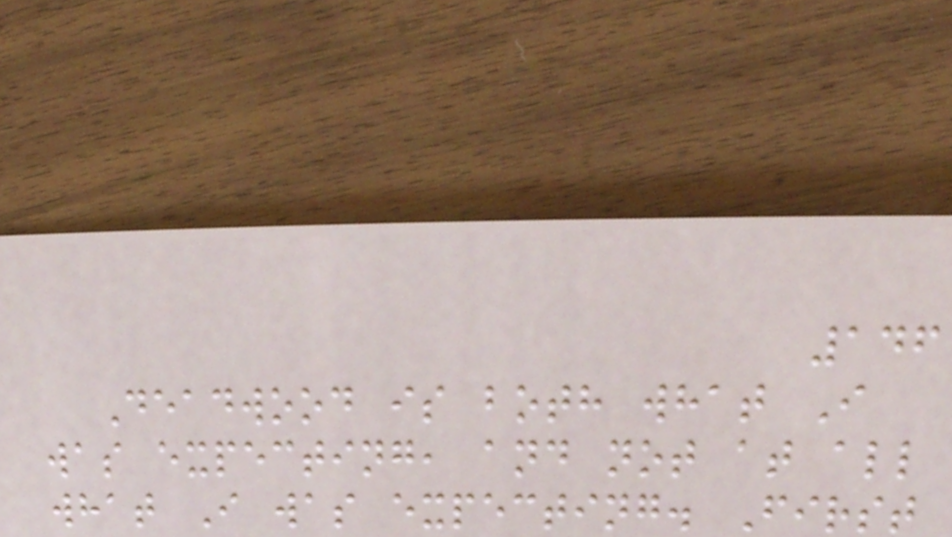146
Deadwood is both what I
was expecting, and not at all
what I was expecting. First
